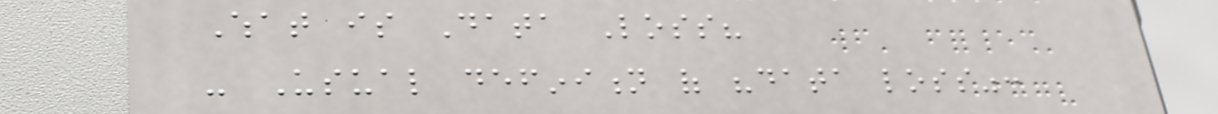What is Data Loss?
- Usual definition of "data loss":
